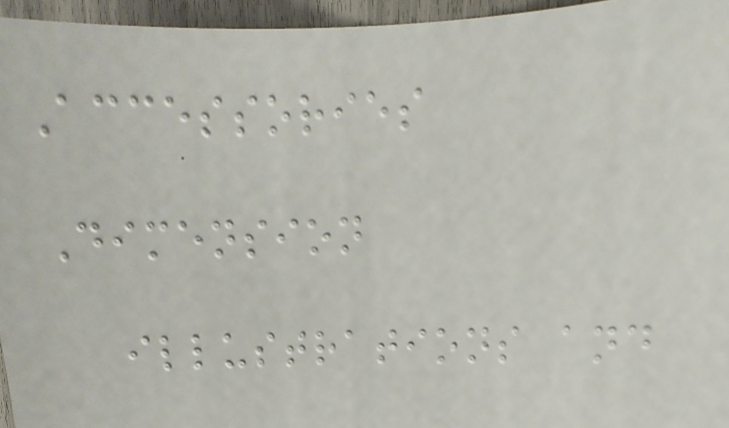Accessories
Dimension
illustrations and
